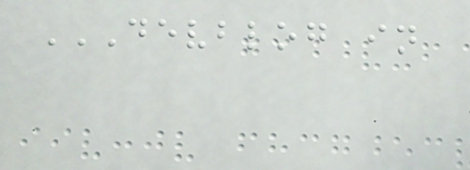DEVBLOG IN
